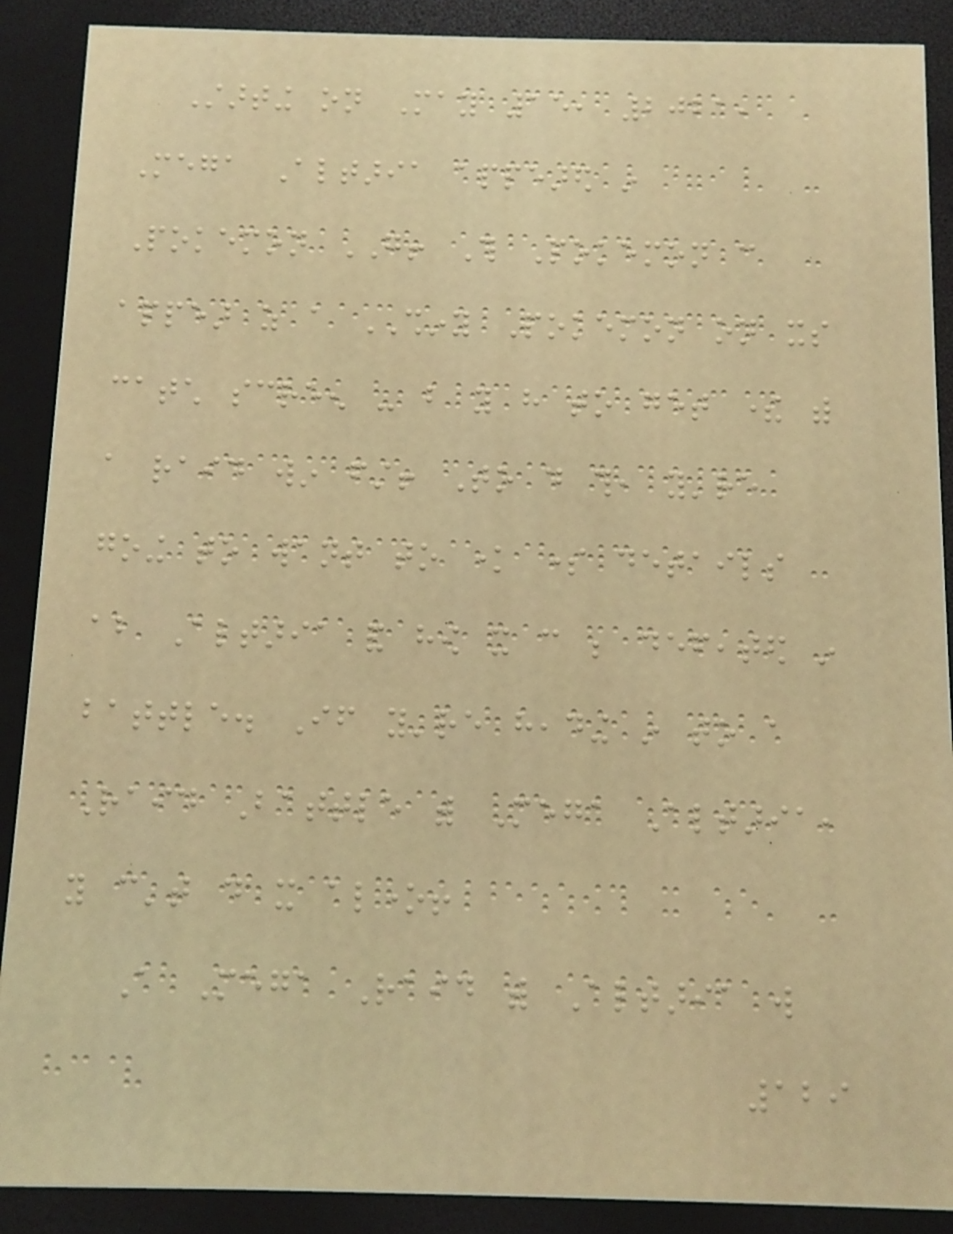Starting on May 15, 2021,
Mega Altaria appeared in
Pokemon GO! This Pokemon can
appear as a SHINY Pokemon on its
catch screen - but you have to get there with
a raid win first! To do this, you're
going to want to know some details
about Altaria and how it can be defeated in
battle. If you're heading in to a
Raid Battle with Mega Altaria,
you can't do it alone!
A Mega Raid with Altaria will
129
